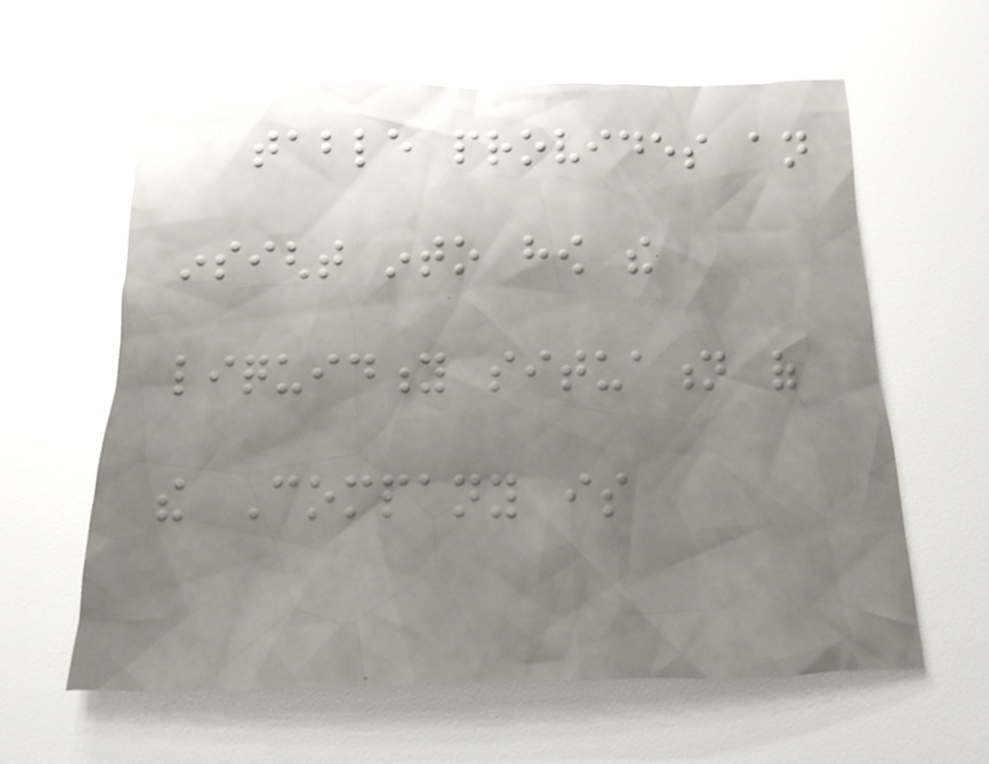table provides an
insight into how the
liquidity situation of
the Company is
